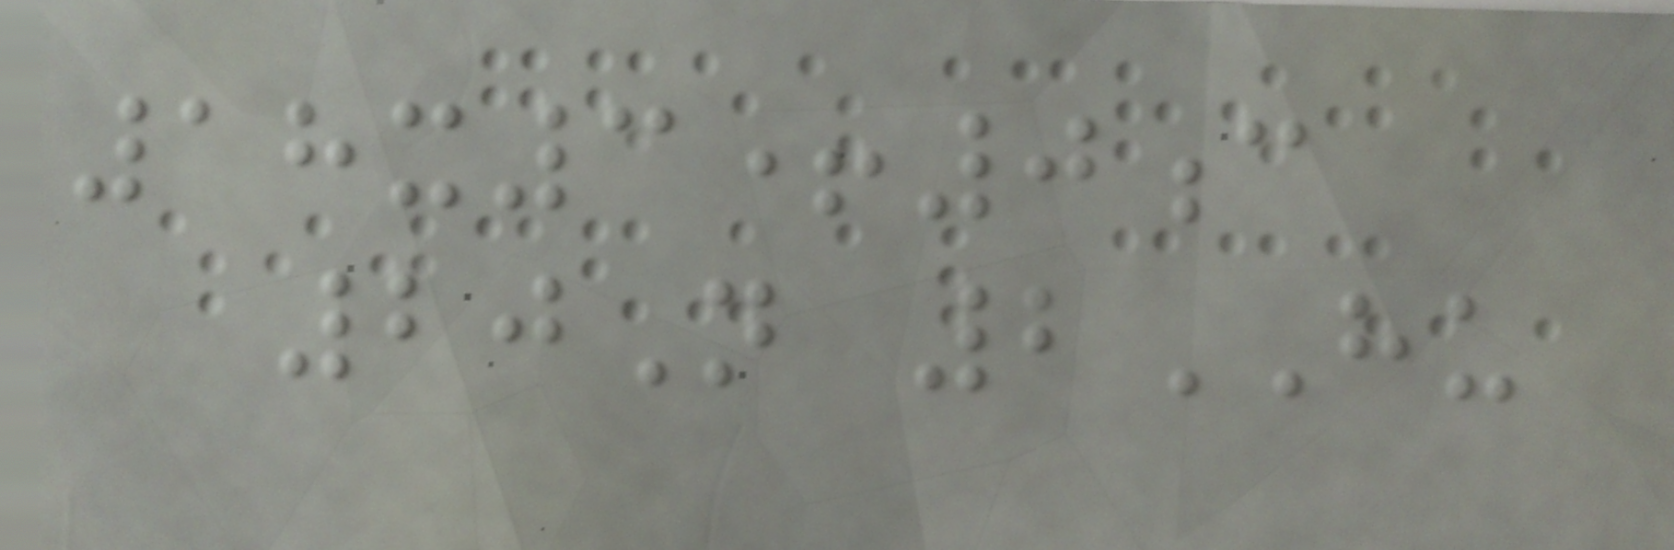18x3+0c
20N 2HU
